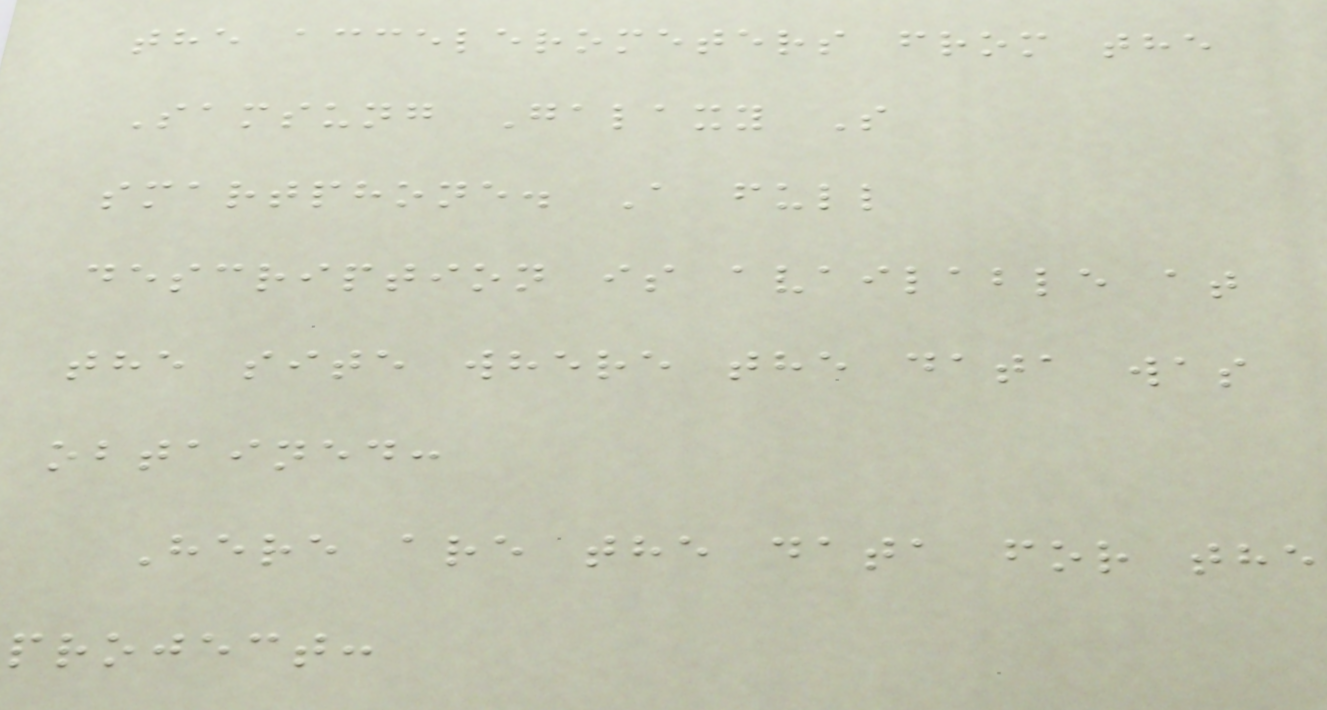the accelerometers from the
Samsung Galaxy S
smartphone. A full
description is available at
the site where the data was
obtained:
Here are the data for the
project:
